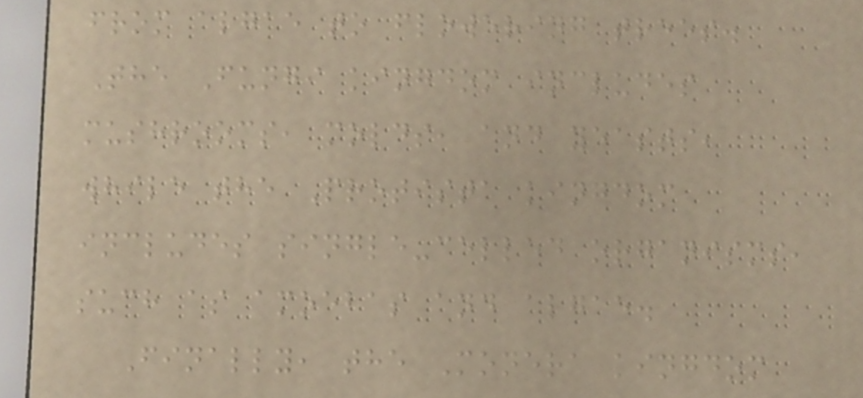from algae to flowering trees.
The Fungi kingdom includes
mushrooms, molds, and yeasts,
while the Protista kingdom
includes single-celled organisms,
such as amoebas and algae.
Finally, the Monera kingdom
